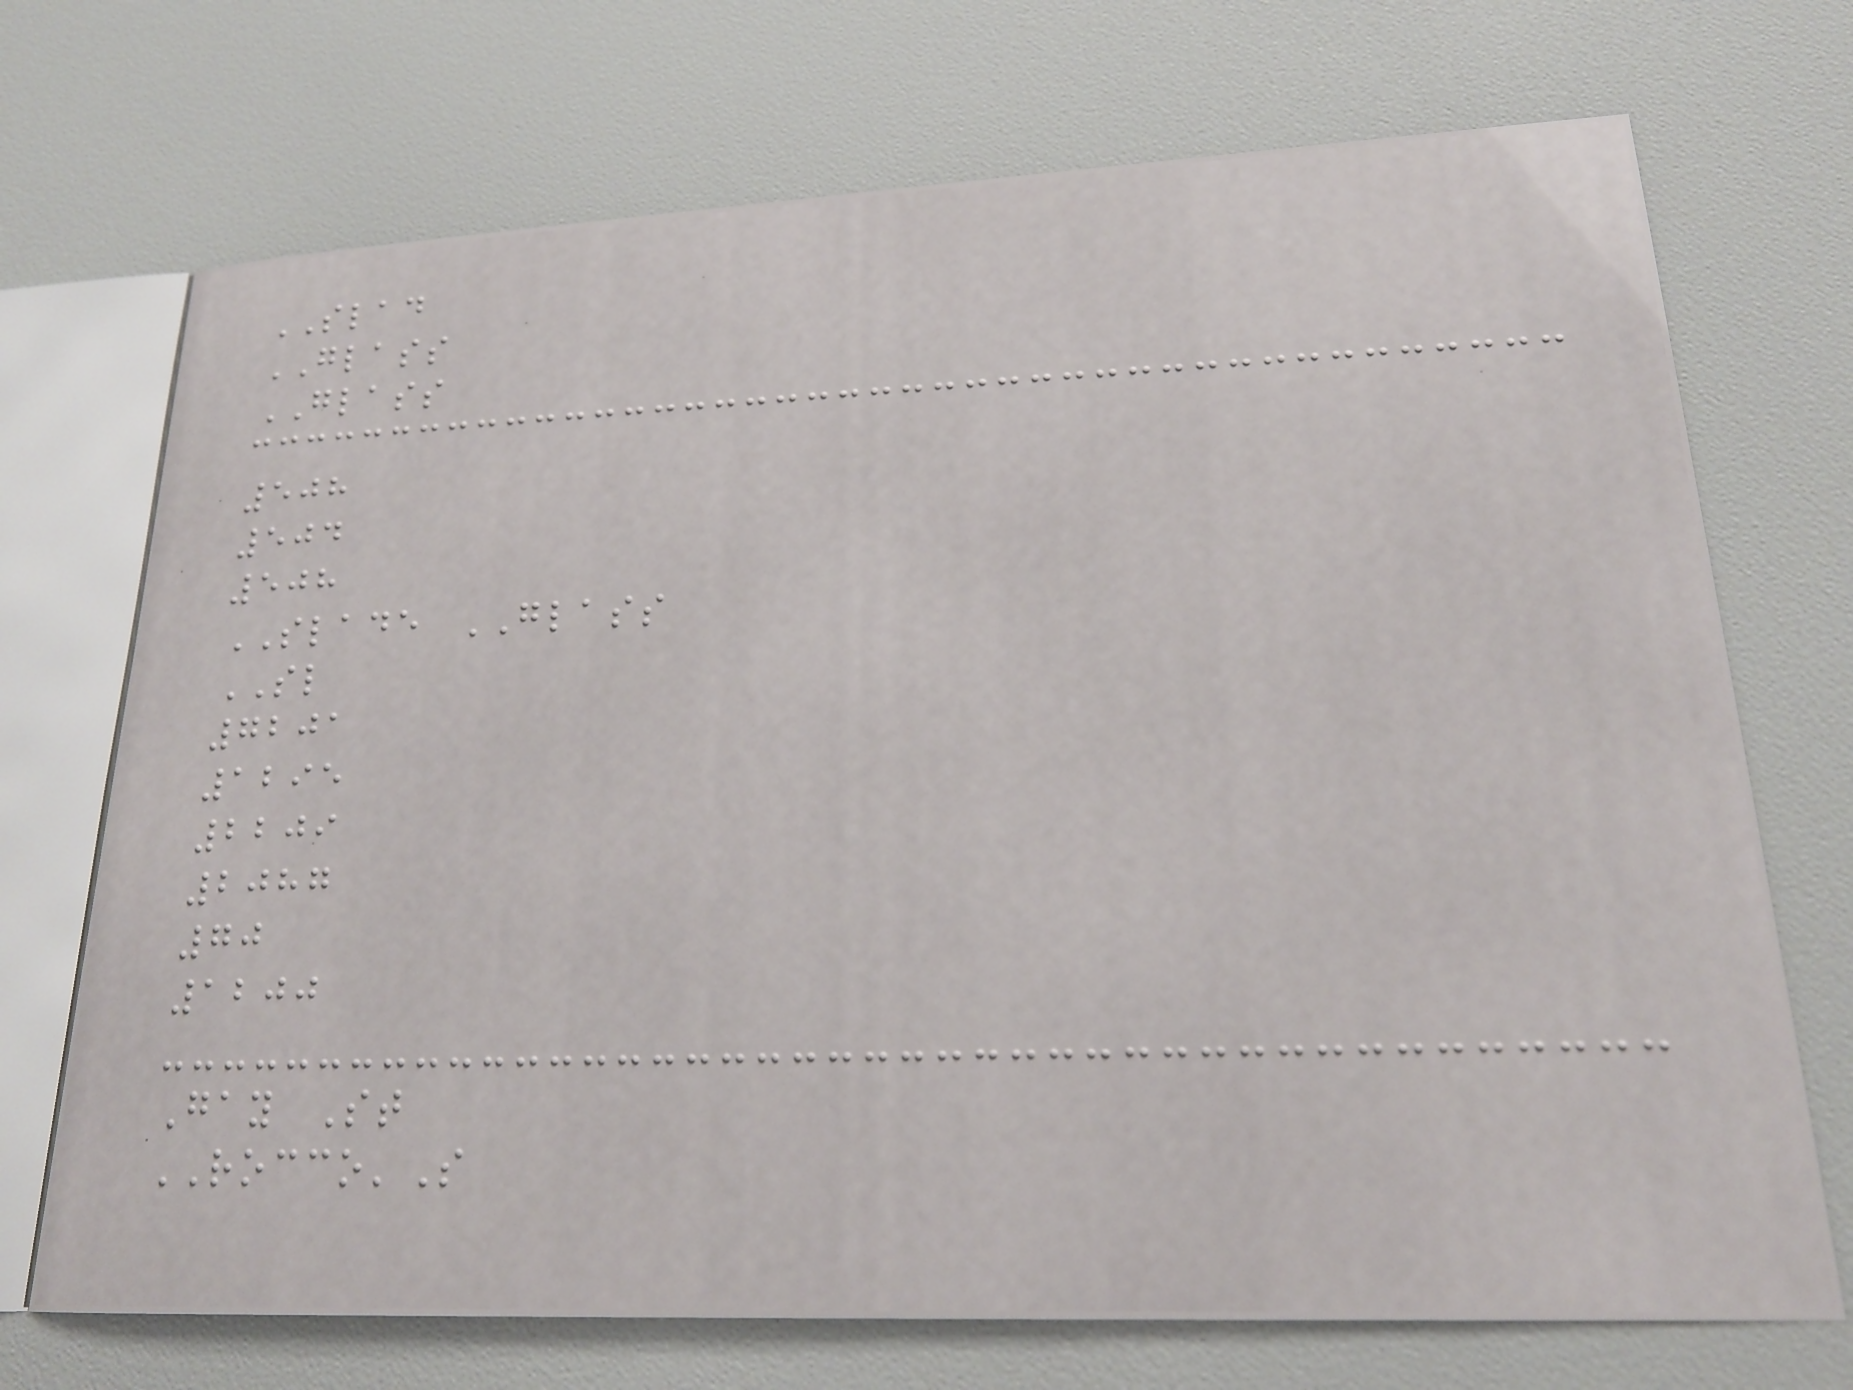SLAD
GLASS
GLASS
508
504
508
SLADE GLASS
SL
7201
1295
2209
2087
70
1200
Gay St
ROCCO'S
